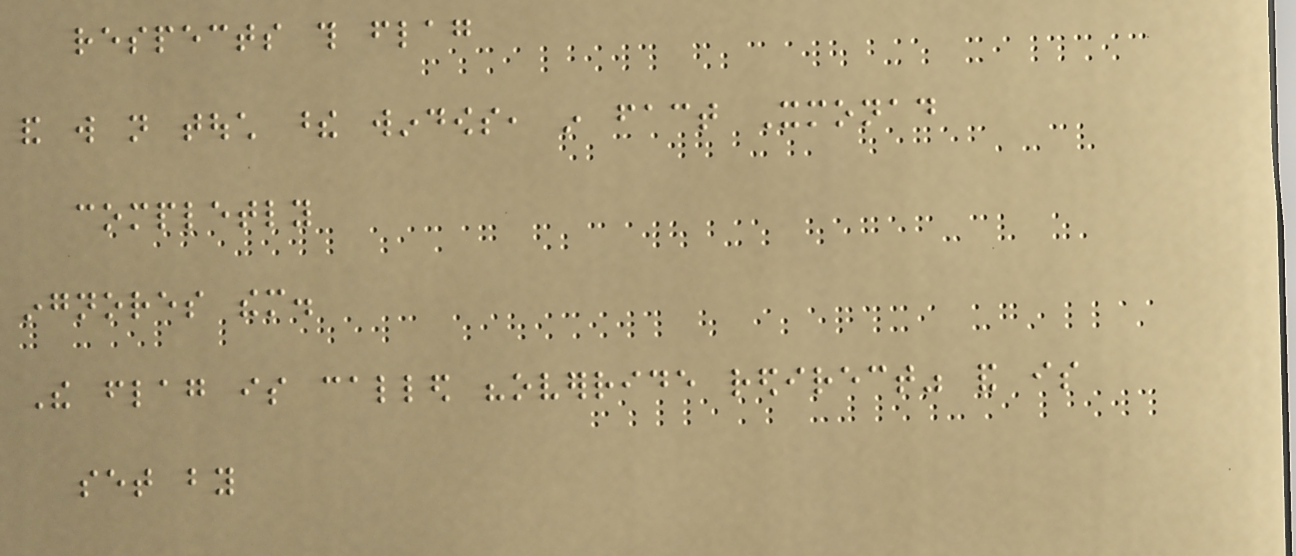respects this flag
and will not touch these windows, in fact Xmonad
completly
ingnores them.
The flag is called "override redirect" and is
set by
